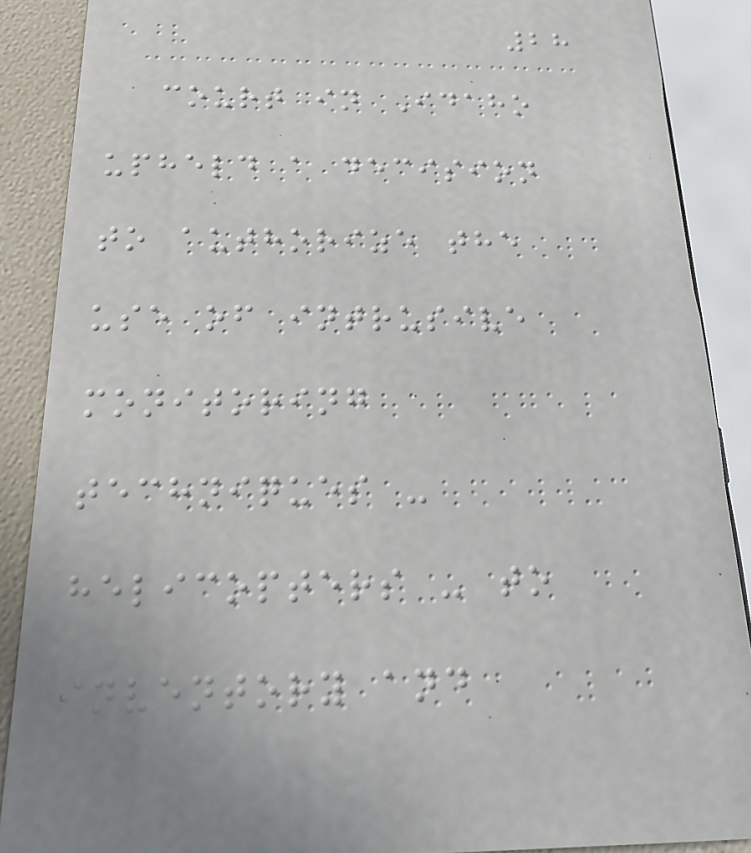28
court in Idaho
upheld a decision
to authorize the
use of intrusive
monitoring
techniques -
helicopters - to
inventory and
